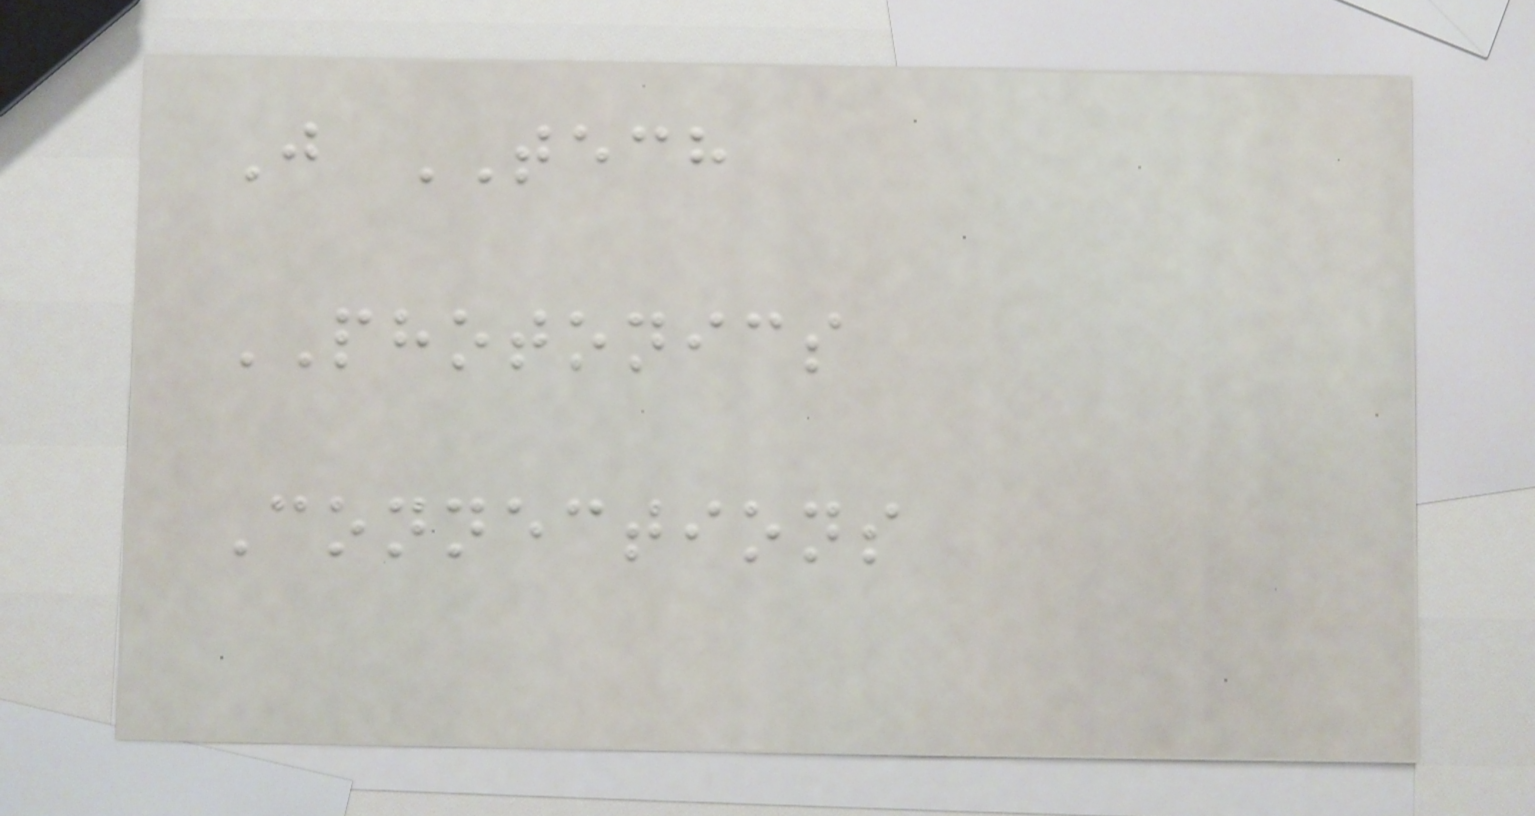J TECH
PHOTONICS
Connections
